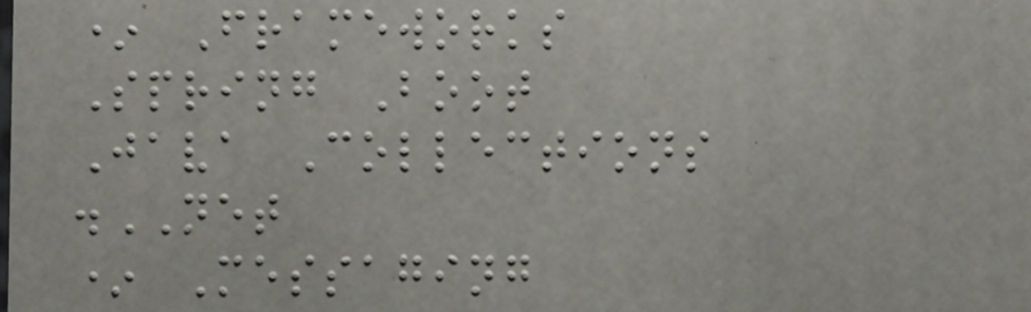* Frameworks
Spring Boot
Java Collections
.NET
* Messaging
